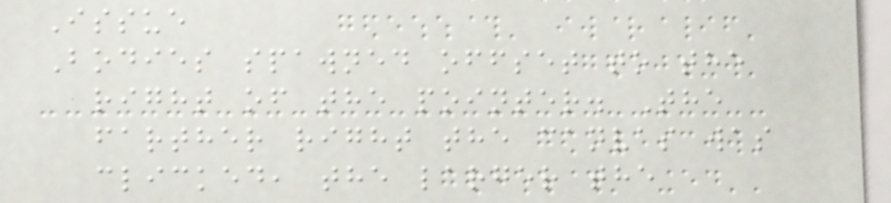Issue
Bodies spawned offset to the
right of the pointer. The
farther right the canvas was
clicked, the larger the
